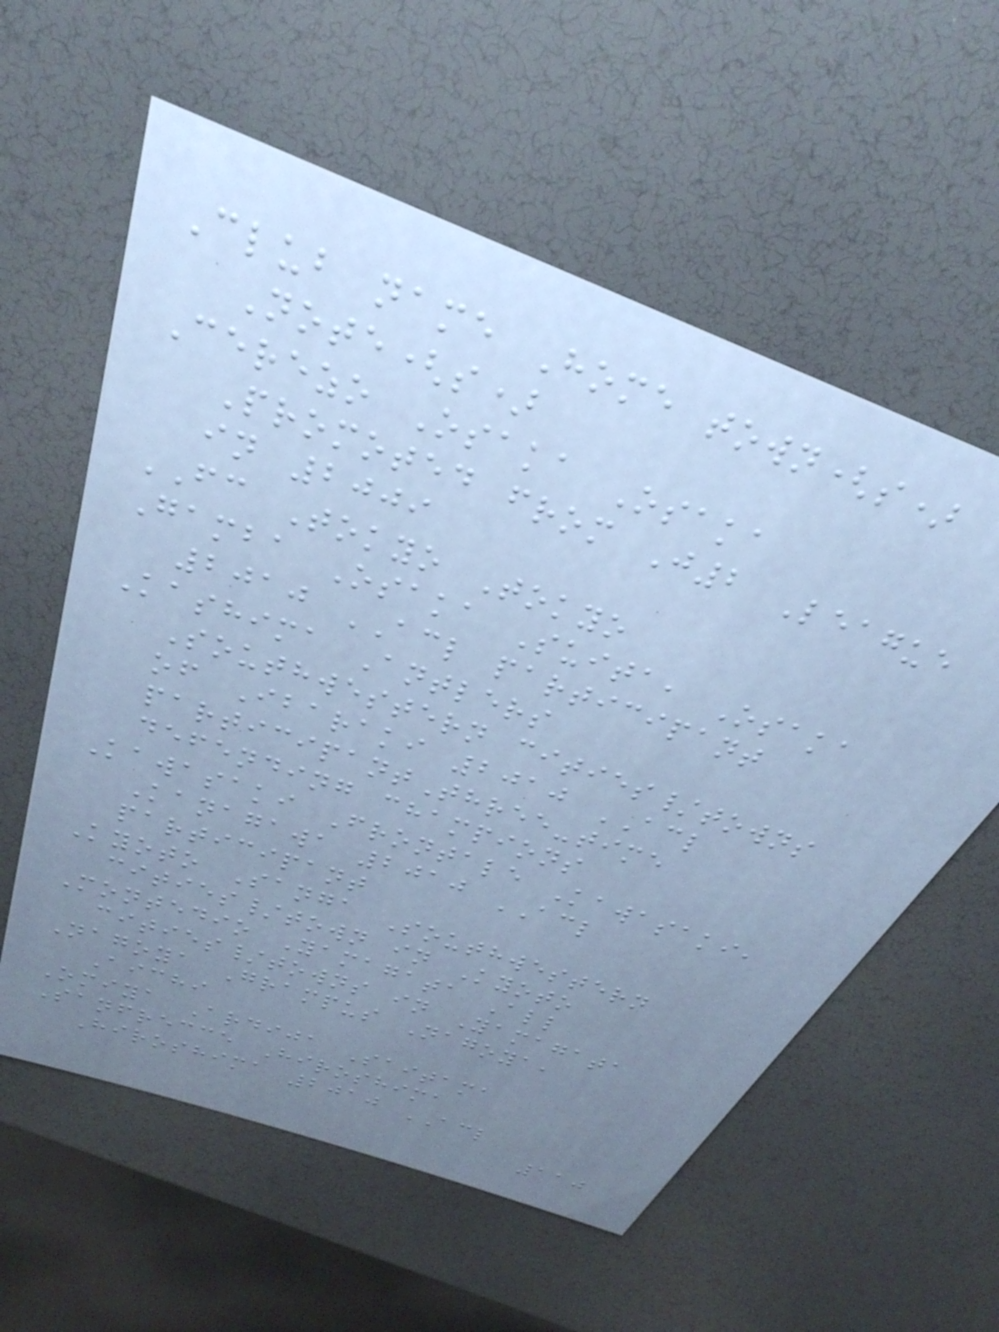Club name Home town(s)
Note(s)
Cerezo Osaka Osaka
Promoted from J2 League
in 2009
FC Tokyo Tokyo
Gamba Osaka Suita, Osaka
2010 ACL participant
Kashima Antlers
Southwestern cities/towns
of Ibaraki 2010 ACL
participantThree-time
defending champions
Kawasaki Frontale Kawasaki,
Kanagawa 2010 ACL
participant
Kyoto Sanga Southwestern
cities/town in Kyoto
Montedio Yamagata All
cities/towns in Yamagata
Nagoya Grampus Nagoya,
Aichi
Omiya Ardija Saitama
Sanfrecce Hiroshima
Hiroshima 2010 ACL
110
